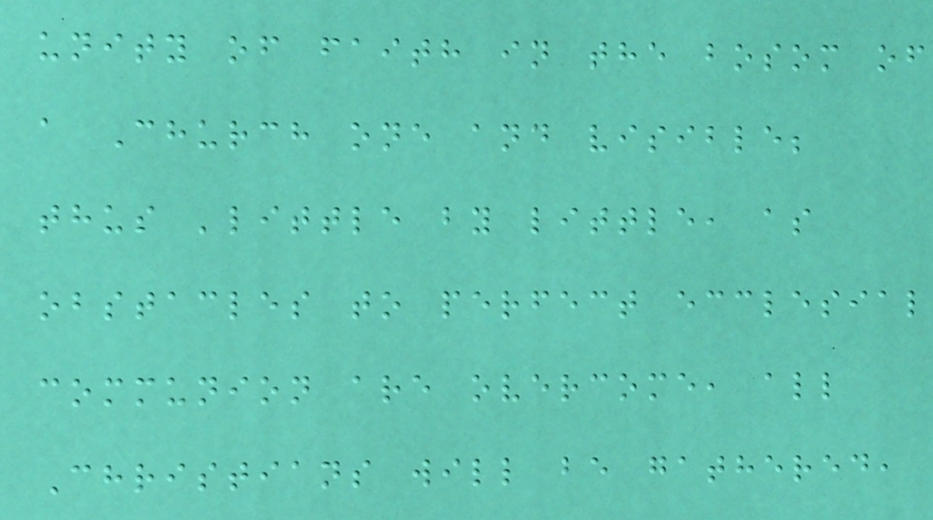unity of faith in the bosom of
a Church one and visible;
thus 'little by little, as
obstacles to perfect ecclesial
communion are overcome, all
Christians will be gathered,
